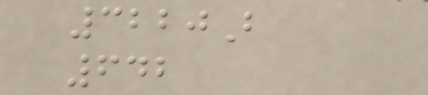3220B
642
